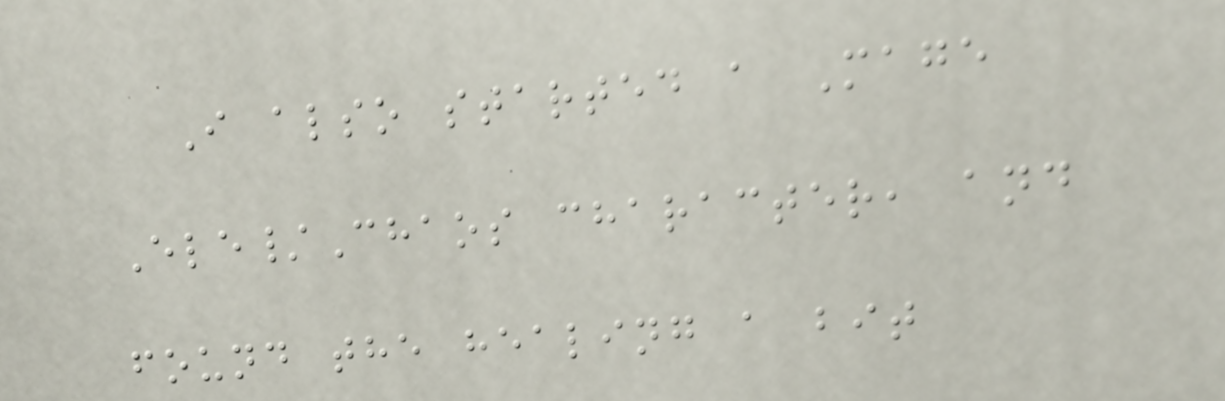I also started a Mage
Ele/Chaos character, and
found the healing a bit
